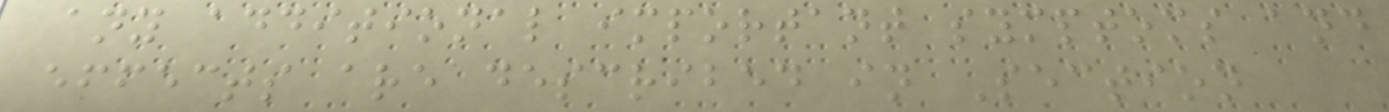any additional important symptoms and
effects are described in Section
